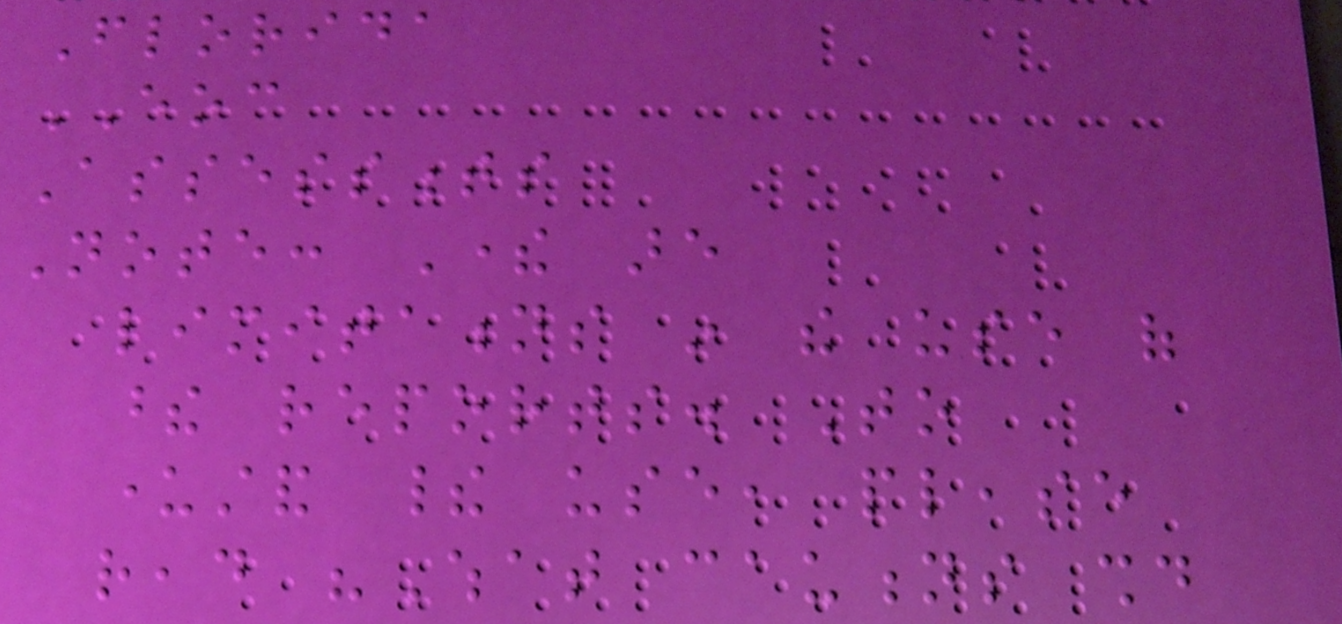Florida
EOC
Assessments
Note: There are
limitations in the use of
these reports. To
understand their use, please
read "What cautions should
